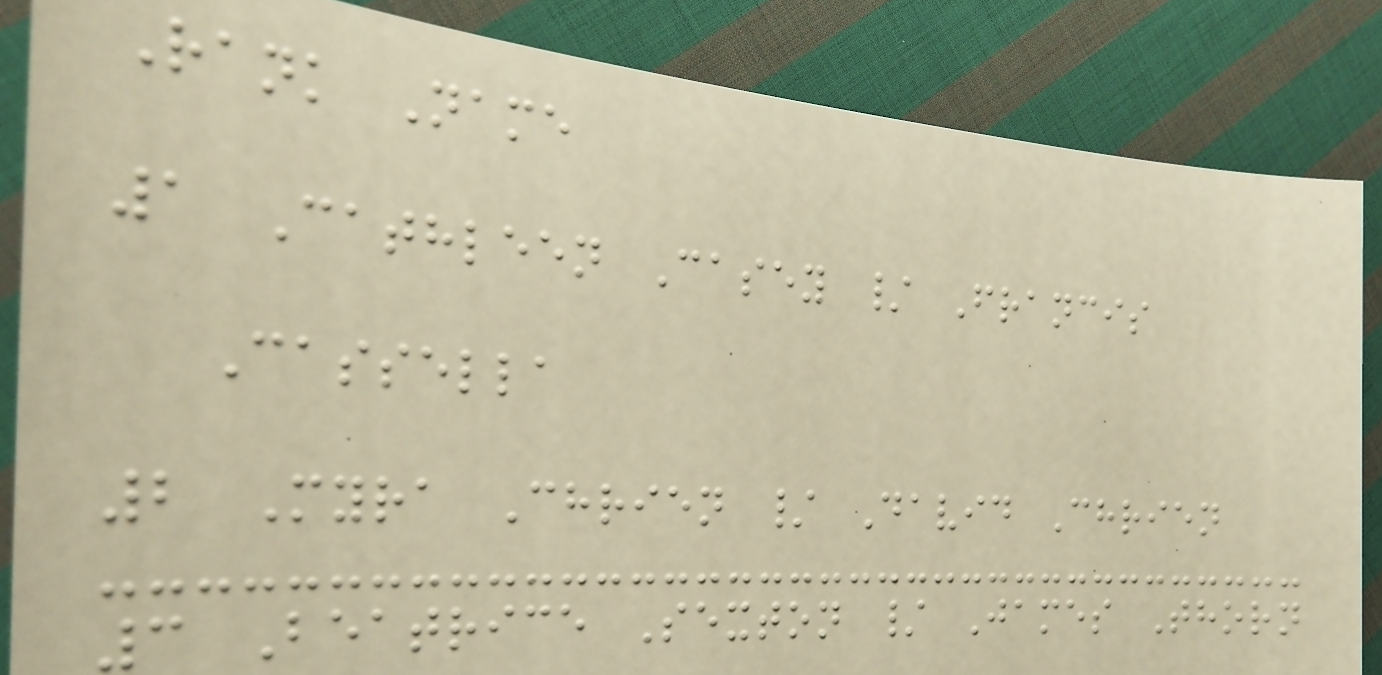Rank Name
1 Cathleen Casey / Francis
Cassella
2 Myra Chrien / David Chrien
3 Beatrice Sexton / James Thorn
